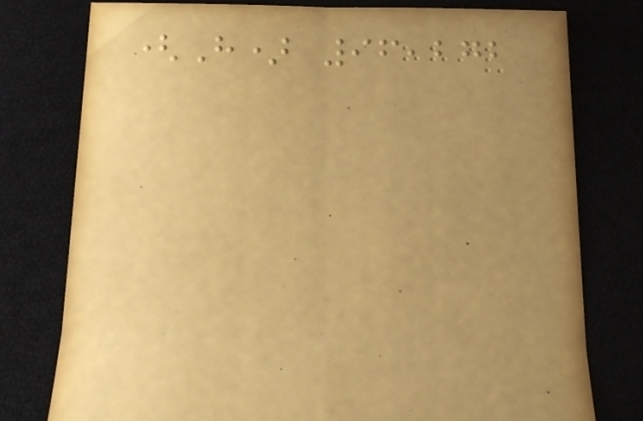(H) 96,272
